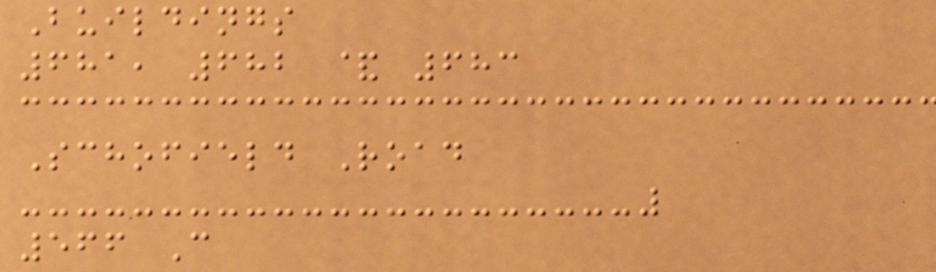Buildings
681, 682 & 683
Schofield Road
566 C
